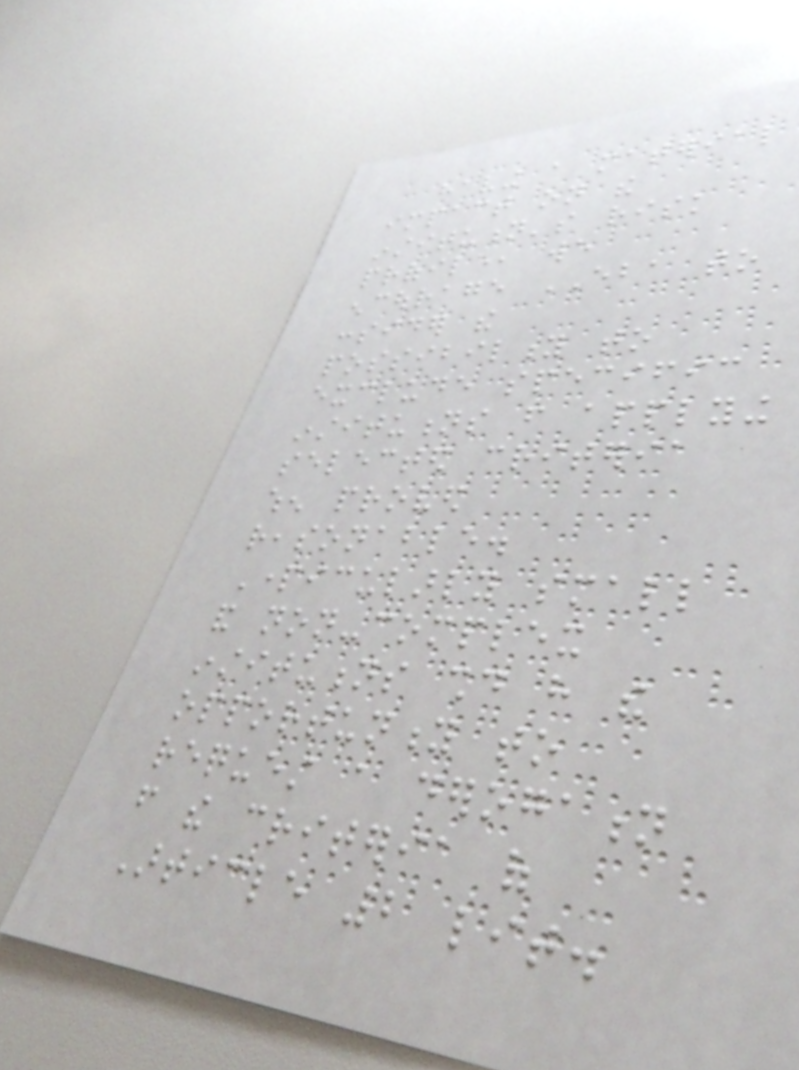having a material
impact on the
institution's risk
profile, we
encourage EBA to
consider the
possibility to
exclude specific
institutions from applying
selected criteria
when proved
reasonable.
Particularly small
and non-complex
institutions should have the
opportunity to
request a derogation
from the criteria of
Article 2 lit.
